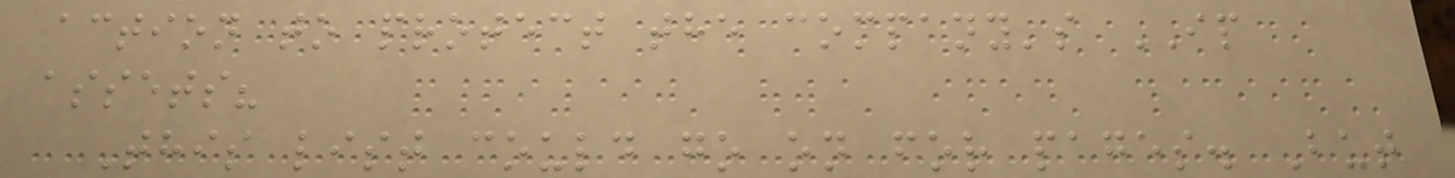action to protect the company's IP
assets?
This list could go on for pages. But
